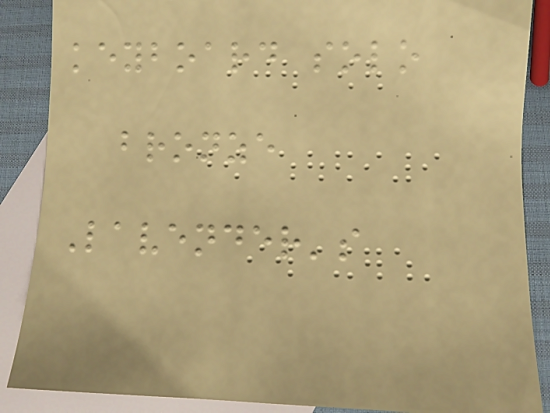keyboard solo
bronze
Lavender's
